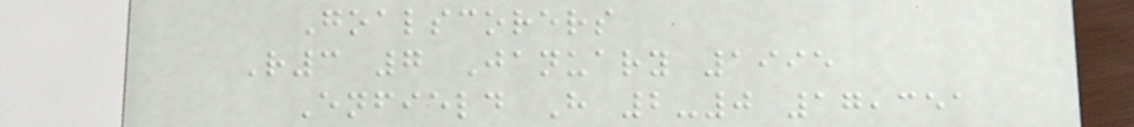Goalscorers
R3 7 January 1995
Enfield H 2-0 17,351
